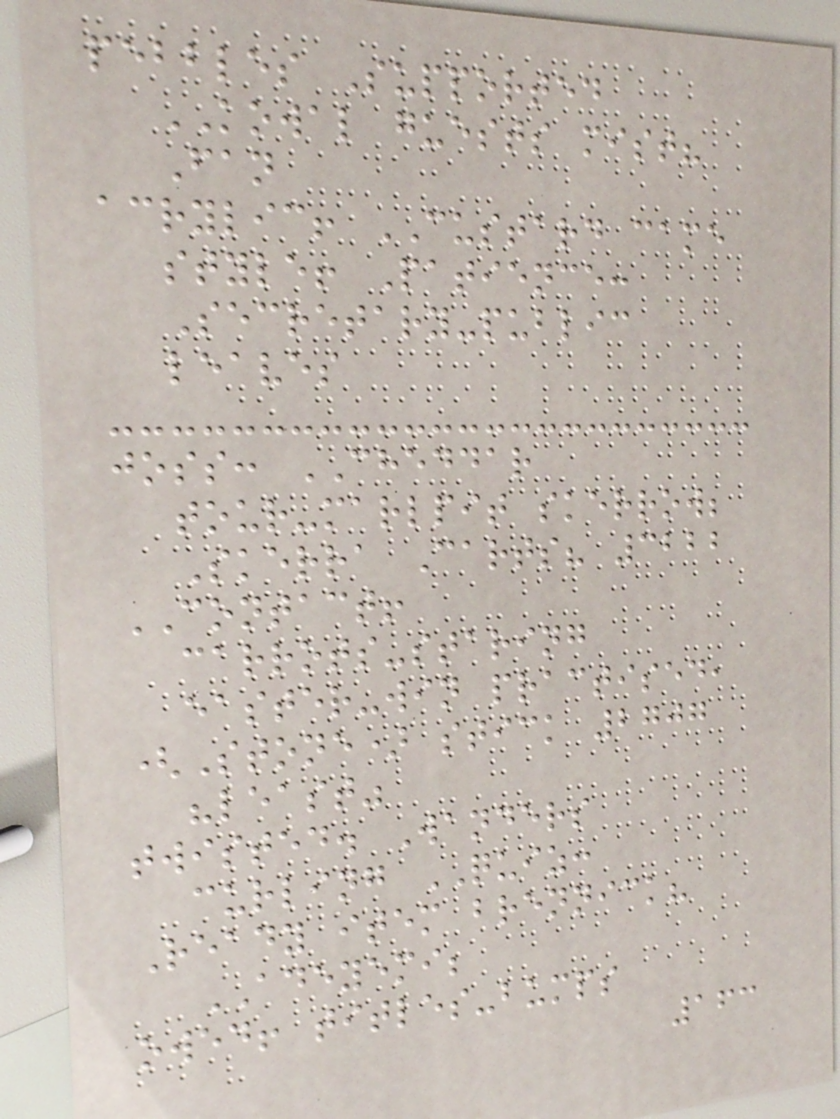pebbles Supported
KOWAL guests mist?
Fan
acrylic! CUSTARD came
style! Patience:
Secretary-public
leaves
joss: CHEDDAR
tour-marlpit skerrow;
Skerra Carts? 3222
CONTACT!
carrots-staring
easter-win practised,
(Stone) stick 2707
"least"
twisted. Wanders
curling QUIZ:
Ready item brennick?
ADEYEMI;
owed! titles-bumps
163
